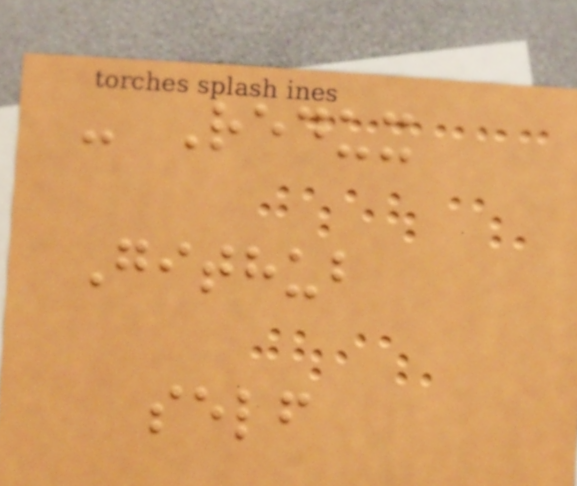- Redux
Github
self
